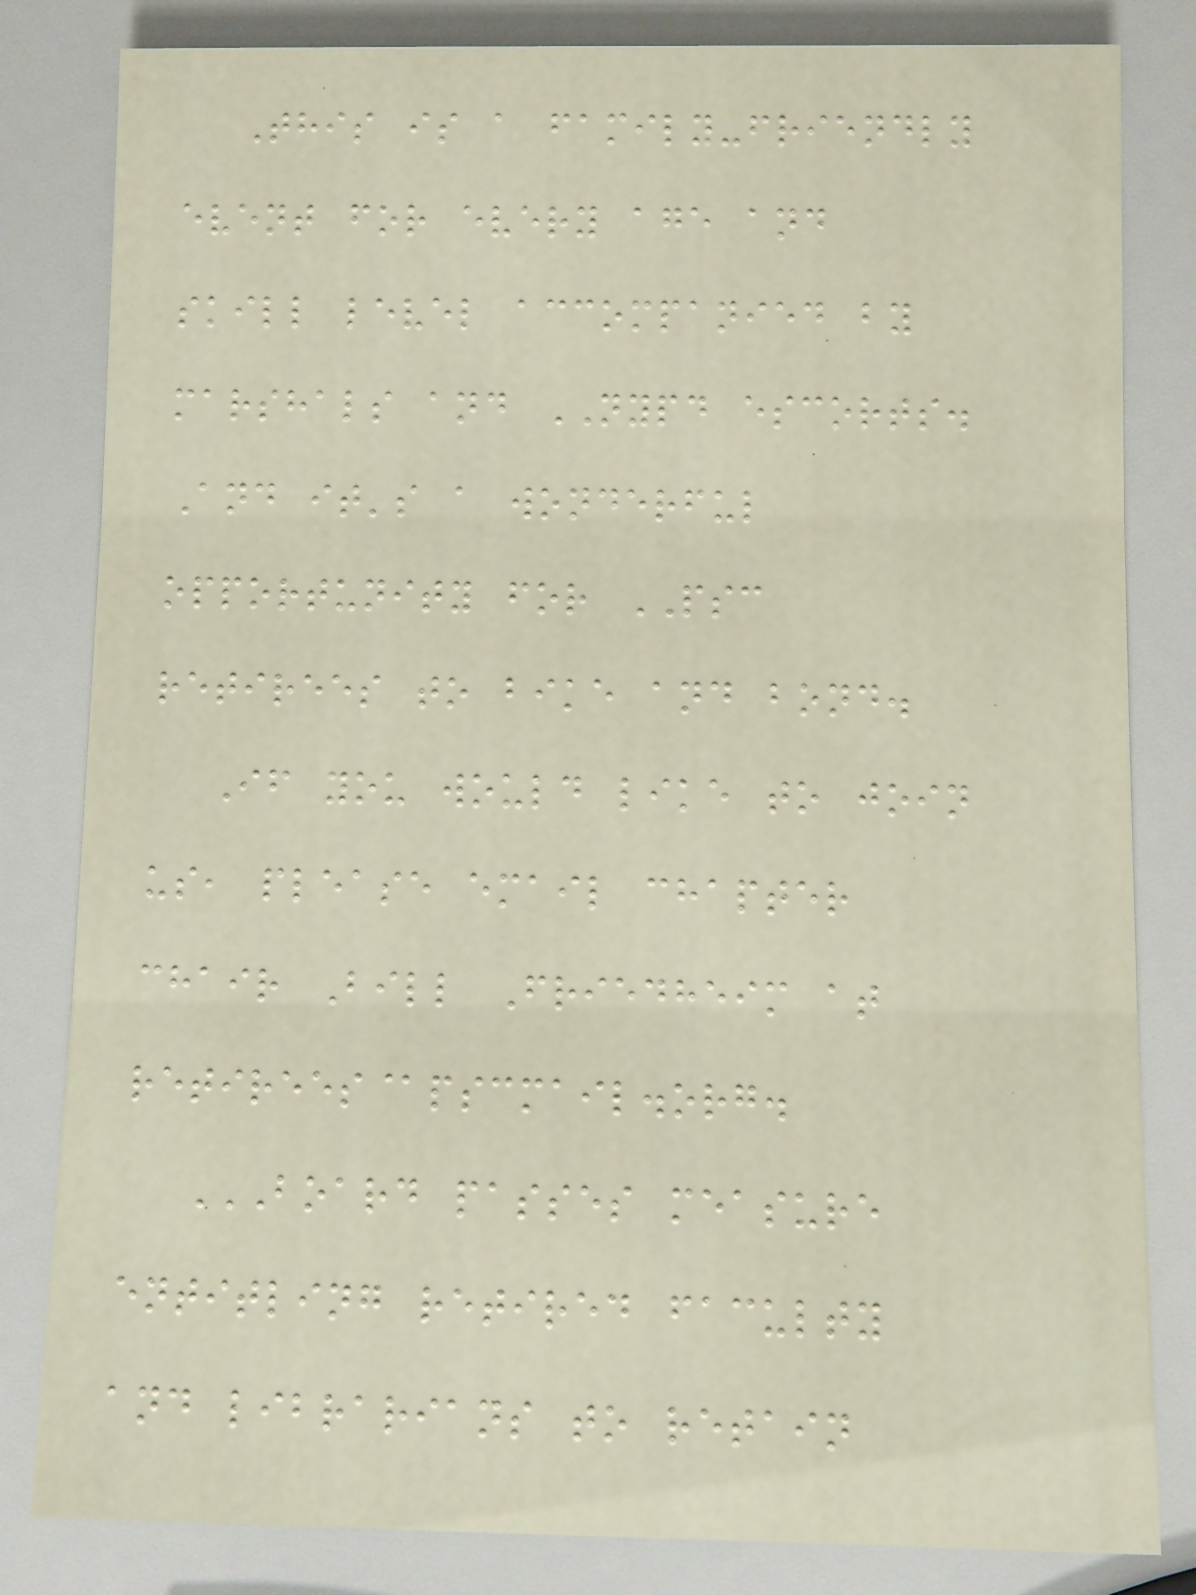This is a family-friendly
event for every age and
skill level accompanied by
marshals and NYPD escorts.
And it's a wonderful
opportunity for PSC
retirees to bike and bond.
If you would like to join
us, please email chapter
chair Bill Friedheim at
retirees@pscmail.org.
BOARD PASSES MEASURE
ENTITLING RETIRED FACULTY
AND LIBRARIANS TO RETAIN
